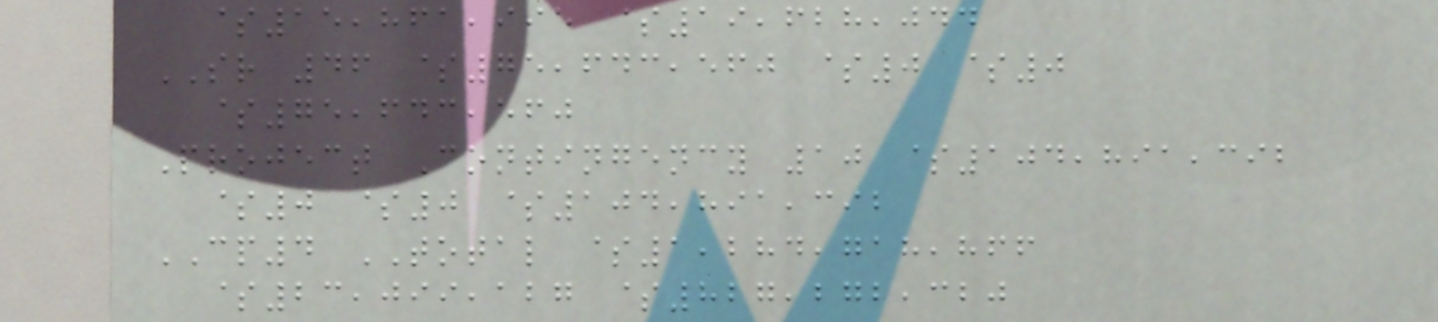$15,861,995 $19,628,044
SR 46 $75,643,560 $0 $0
$75,643,560
Project Contingency 10 $104,891,392
$0 $0 $104,891,392
CP4 TOTAL $1,284,718,866
$23,099,127 $827,272,320
